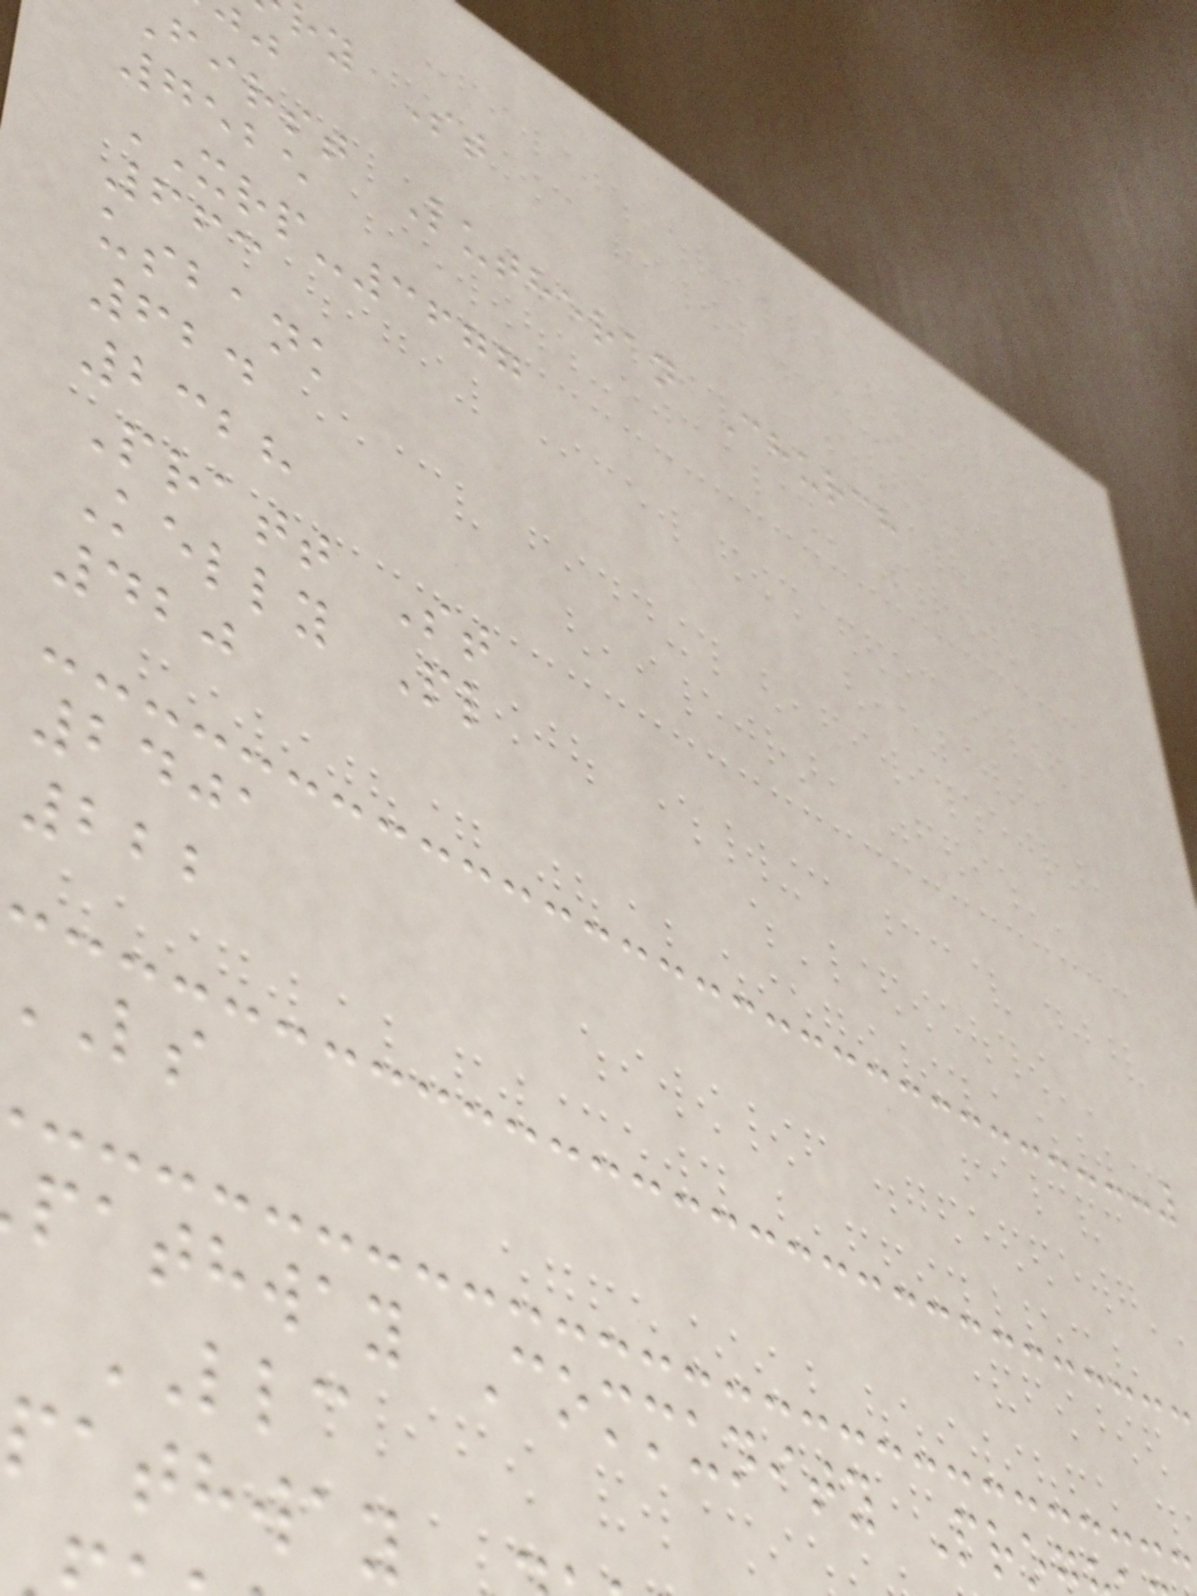ry St
first Lutheran Church
7525
XRP-3677
663
usbank
624
2328
Pratt St
Kelly Pl
420
2401
222
pathway Community Pro
LLC
pathway
